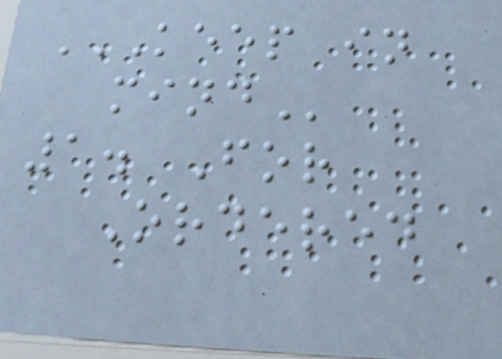KEEP IN
MIND
1. For
Ordered
